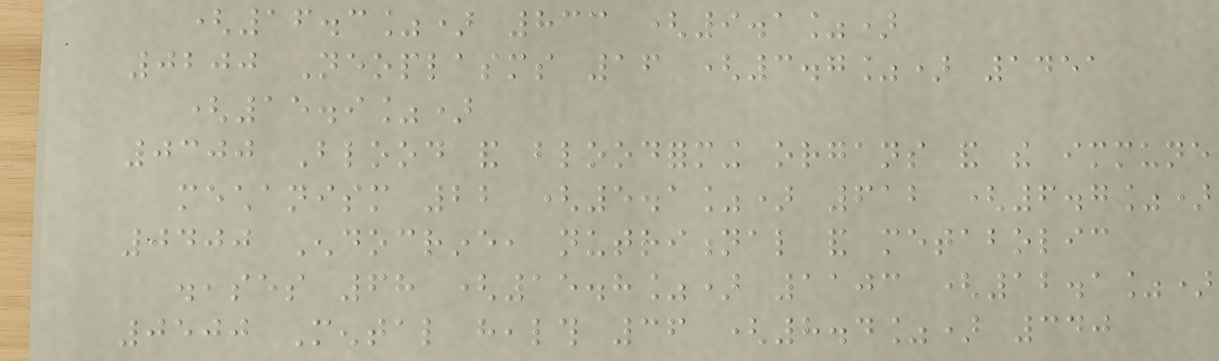(16.3%) 833 (9.1%)
0200 Neoplasms 16 (3.7%) 1451
(15.9%)
0300 Blood and bloodforming organs and the immune
mechanism 22 (5.1%) 612 (6.7%)
0400 Endocrine, nutritional and metabolic
diseases 68 (15.8%) 1103 (12.1%)
0500 Mental health 36 (8.4%) 340
